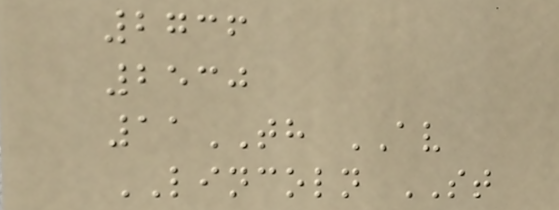2736
2530
11TH AV
LINCOLN ST
